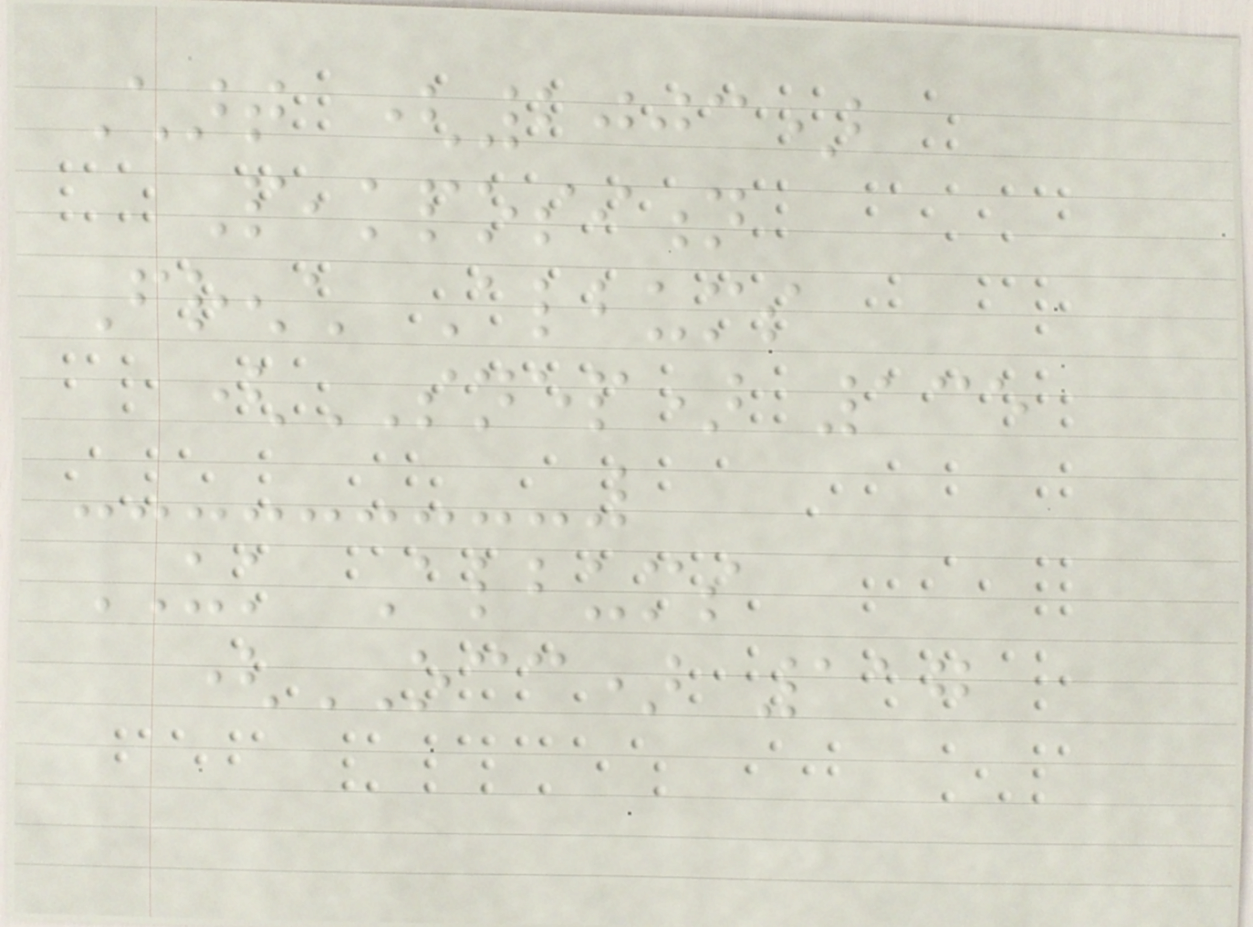Chart (2003)
Peakposition
French Albums
(SNEP) 135
UK Albums
(OCC) 117
